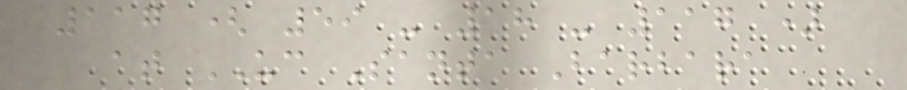117 ( 59 - 18 - 117 )
at UC Santa Barbara
